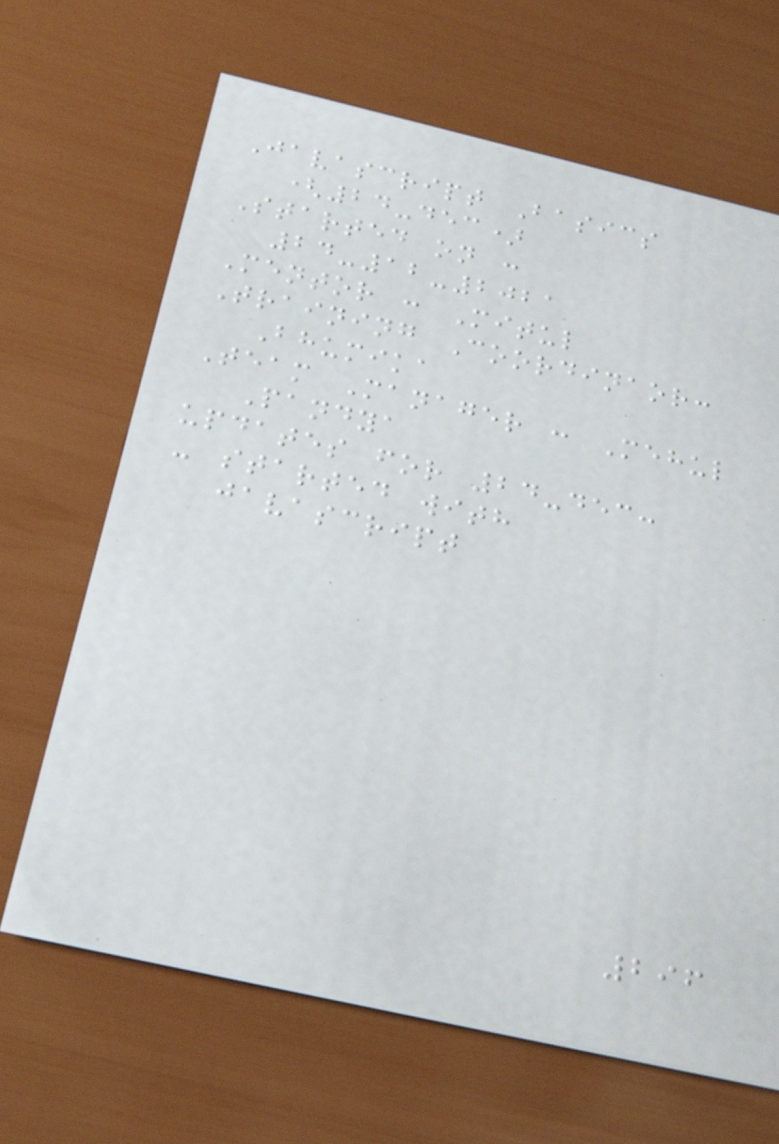Javascript Basics
(24-dec)
Started on :
24-12-2021
Mentor : Mitul
Training Coordinaor:
Bhumika
Team Manager : Mehul
Pandya
updates for 24-dec:
- started with
javascript
296
